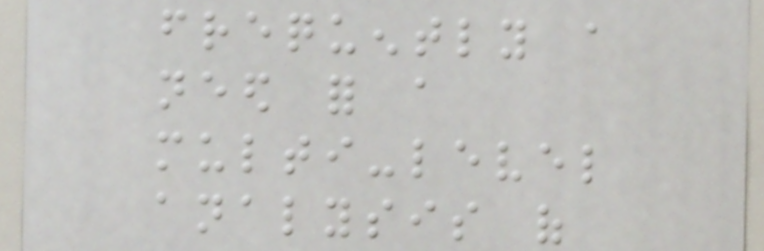frequently a
need for a
multi-level
analysis of
